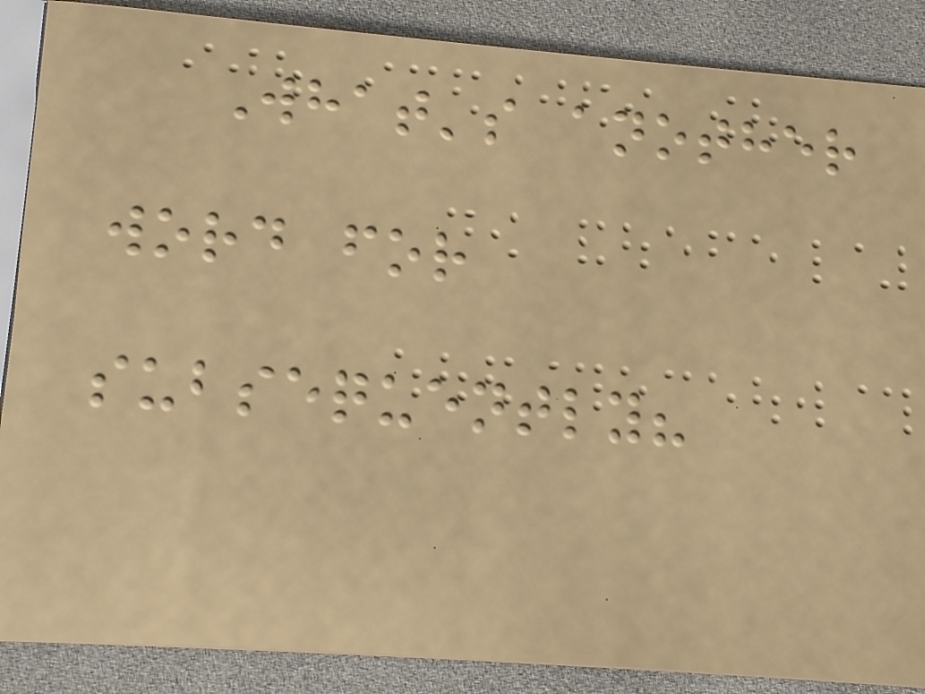What's another
word for
subsequently?
